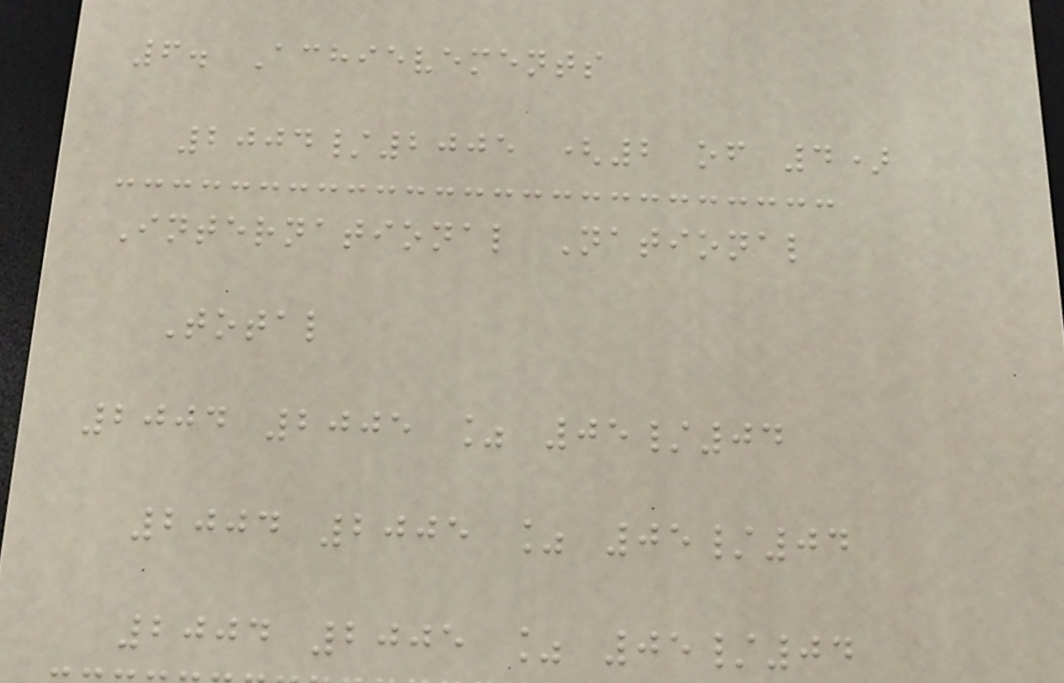6. Achievements
2004/2005 (2 of 4)
International National
Total
2004 2005 % 05/04
2004 2005 % 05/04
2004 2005 % 05/04
